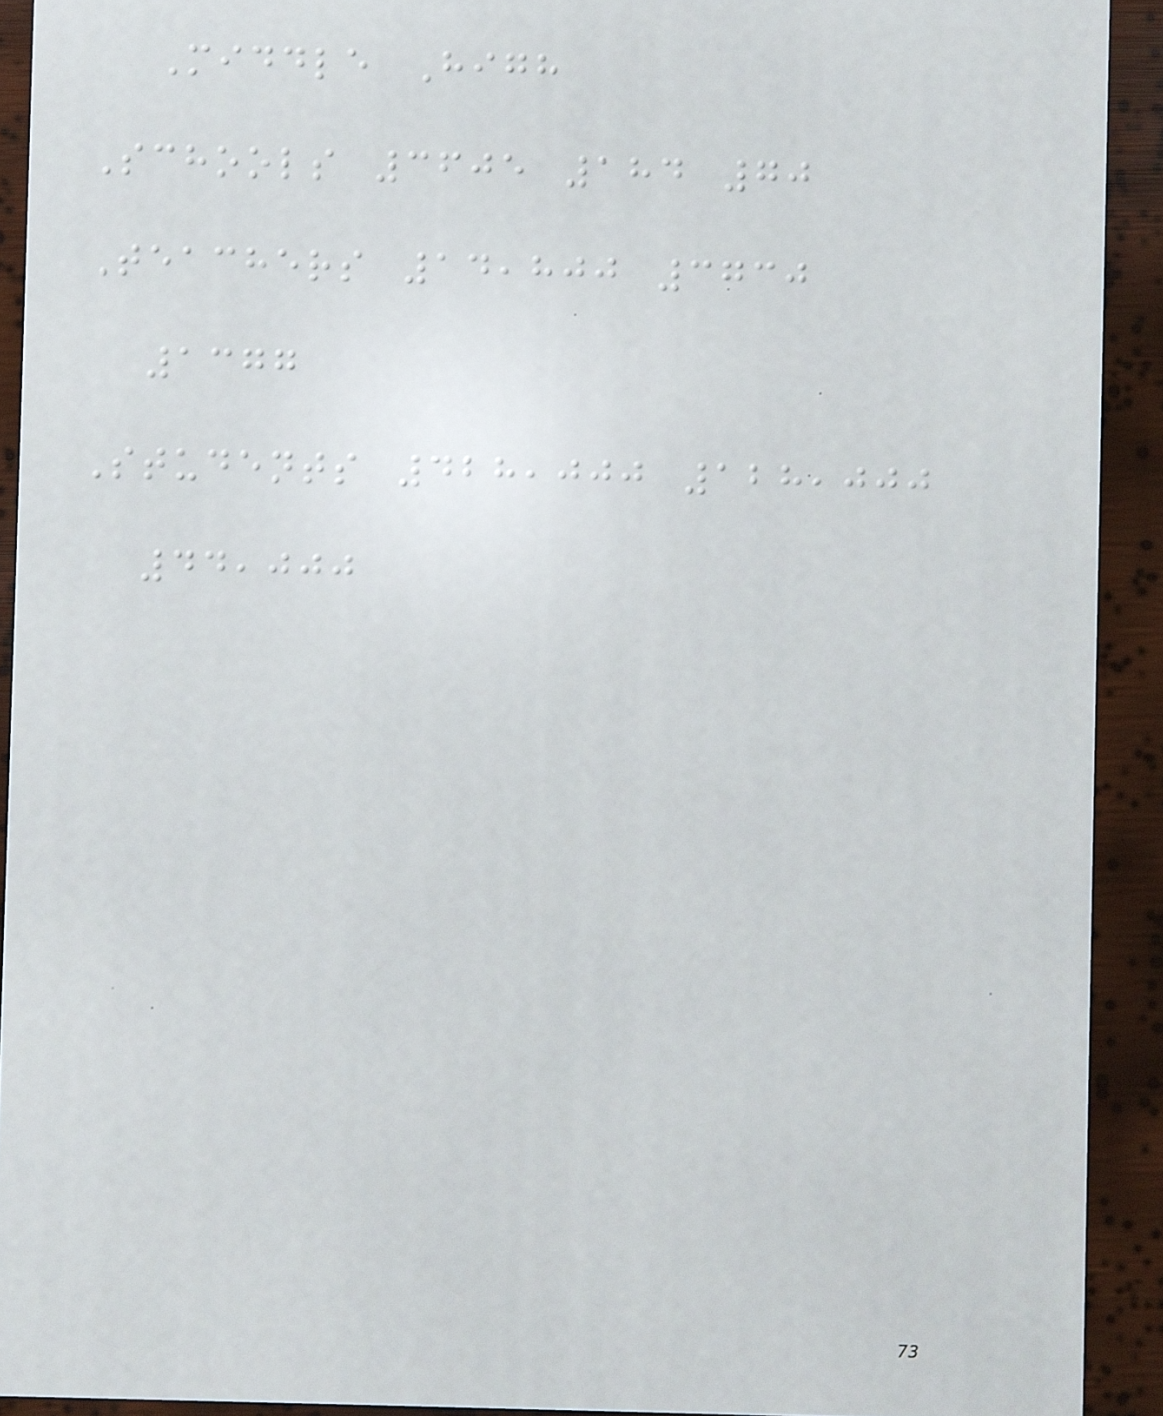Middle High
Schools 3605 184 70
Teachers 14,800 3730
1377
Students 428,000 128,000
44,000
